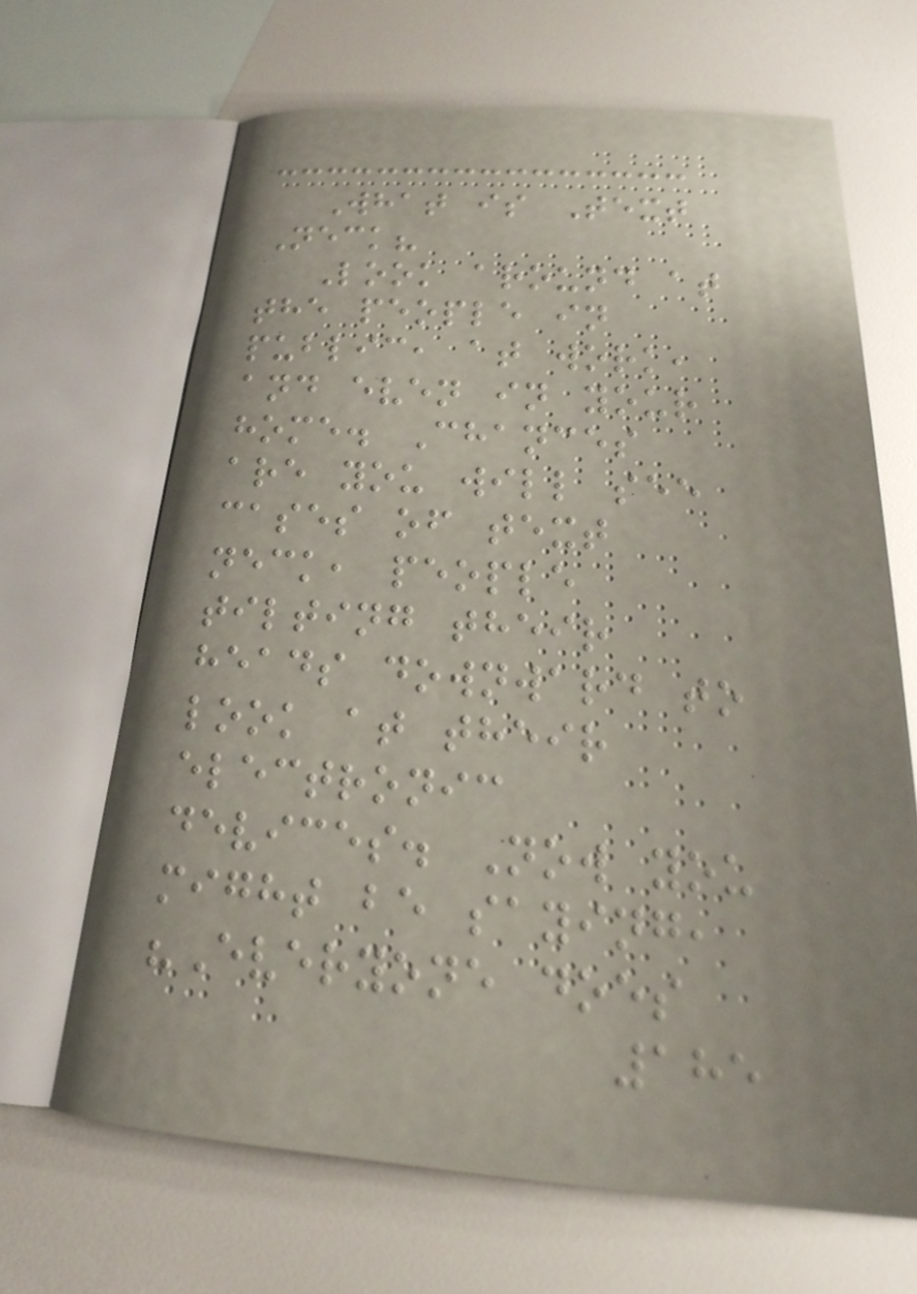What is Text
Neck?
Look around at
the people in
public, at work,
and even in your
home. Chances
are you will see
cases of text
neck, people
tilting their
heads downward to
look at their
electronic
devices. Now you
might be saying,
"Everyone does
185
